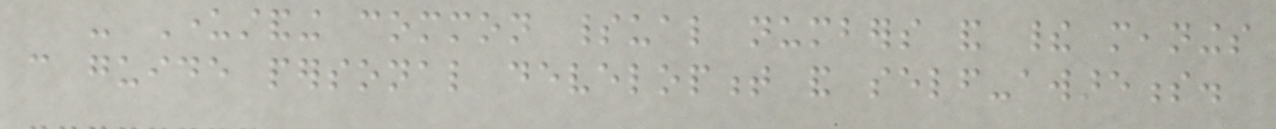- Understanding common spiritual numbers and their meanings
can guide personal development and self-awareness.
